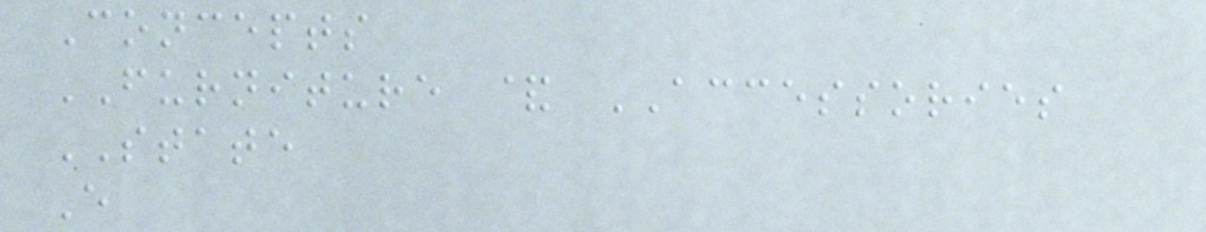Concepts
FURNITURE & ACCESSORIES
STATE
E
